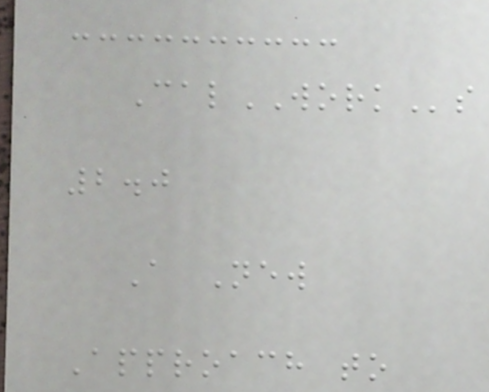CalWORKs
2.0
A New
Approach to
